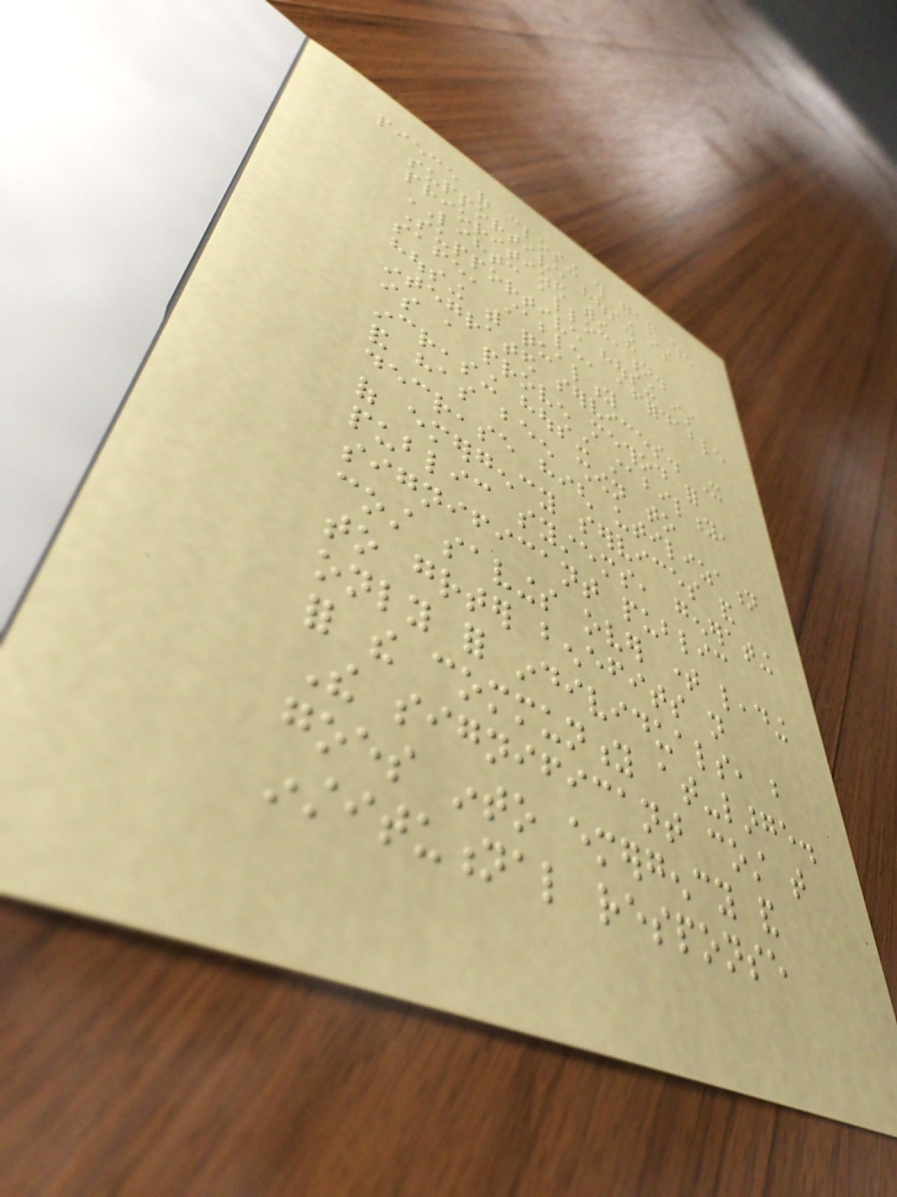piece of closing this gap when
supportive housing is
prioritized within the
LIHTC allocation.
Supportive housing is
safe, stable, affordable
housing with quality
integrated services. It
is a proven method for
increasing housing stability,
and has been shown to
decrease high utilization
of emergency services and
public systems, generating
significant public
cost savings over time leading
to greater benefits not
only for individuals, but
for the community at-large.
The significant cost that
goes into emergency and
institutional response
